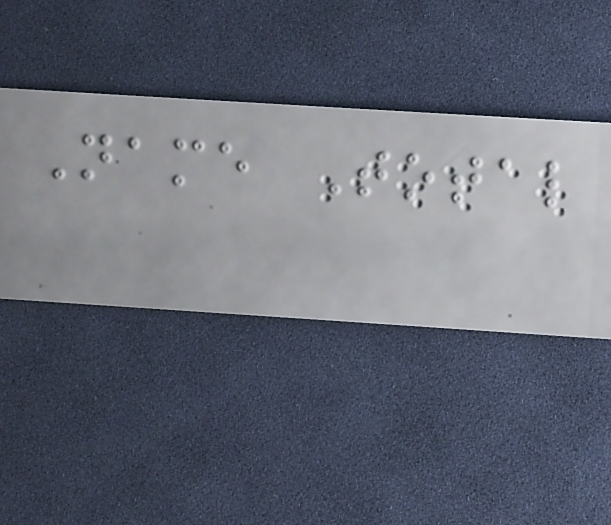Name Total
